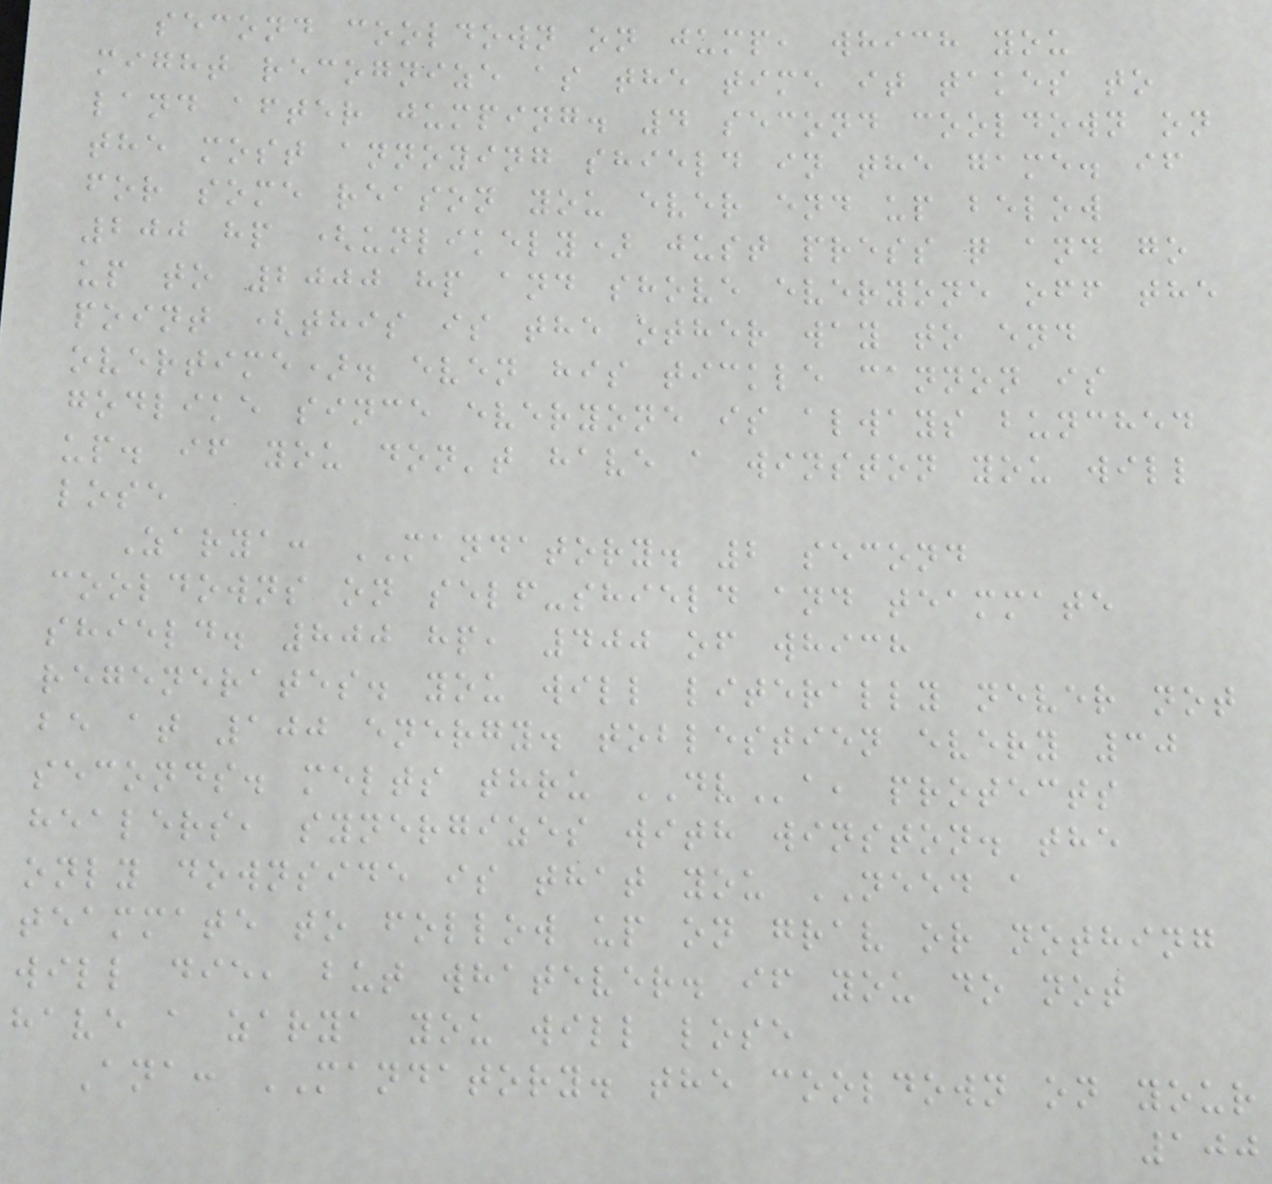second cooldown on jump, which you
might recognize as the time it takes to
land after jumping. 4 second cooldown on
the most annoying shield in the game. if
for some reason you ever end up below
200 hp (unlikely) just press q and go
up to 2000 hp and shove everyone off the
point (this is the other way to end
overtime). even his tickle cannon is
godlike since everyone is always bunched
up. if you don't have a winston you will
lose
Zarya: MANDATORY. 2 second
cooldowns on self-shield and teammate
shield. 800 hp, 400 of which
regenerates. you will literally never not
be at 100 energy. toblestien every 30
seconds. melts thru DVa, protects
healers, synergizes with winston. the
only downside is that you NEED a
teammate to follow up on grav or nothing
will die, but whatever. if you do not
have a zarya you will lose
Ana: MANDATORY. the cooldown on your
100
